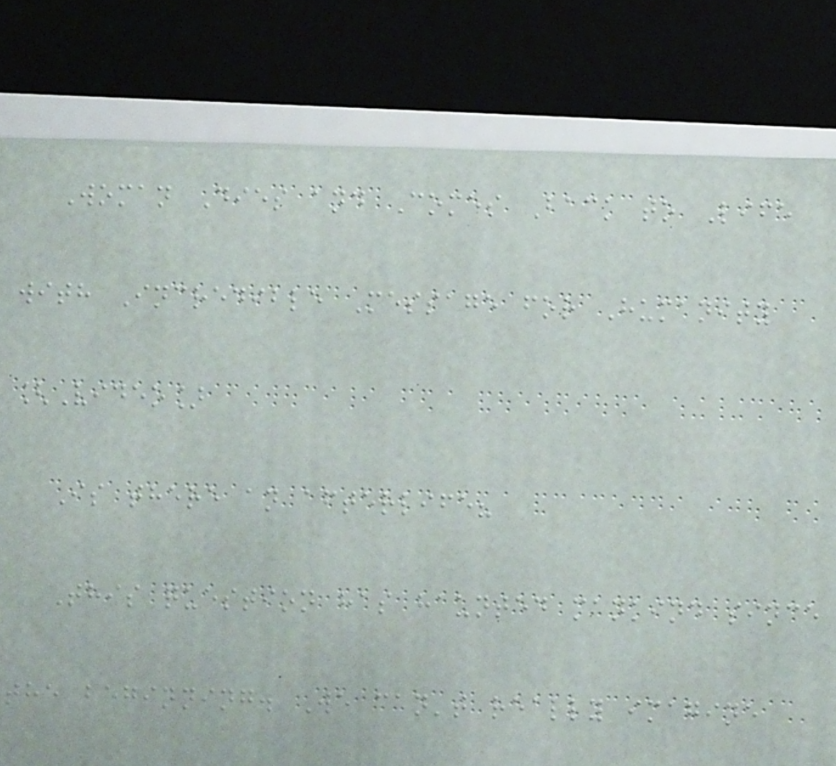Woman Dies and Comes Back to Life
with Incredible Message for Humanity
[Video]
Is there an afterlife?
This question has haunted mankind since
the beginning. We can't really imagine
